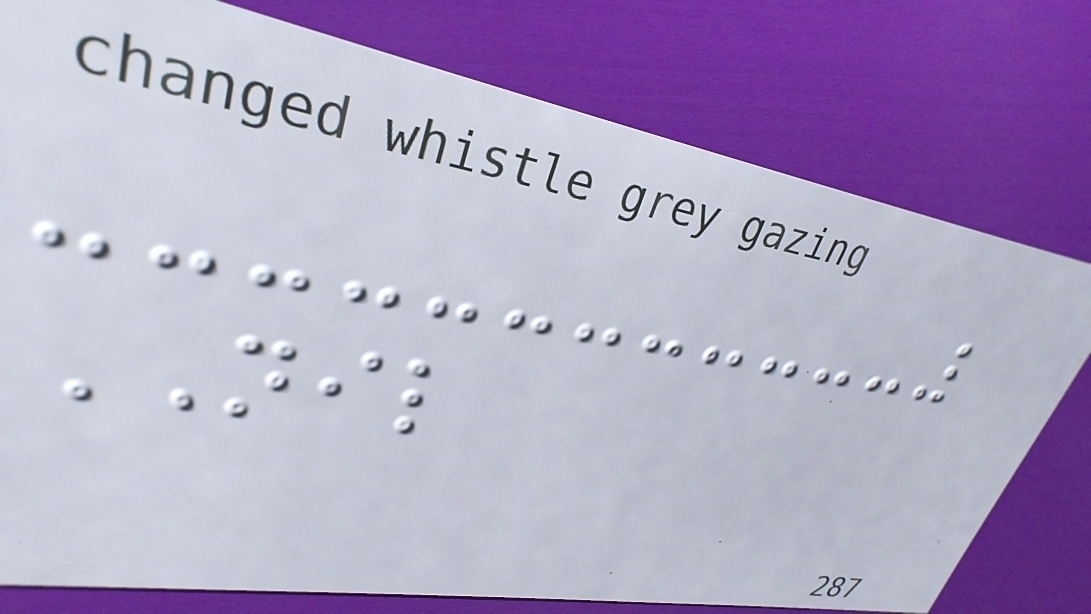NIL
